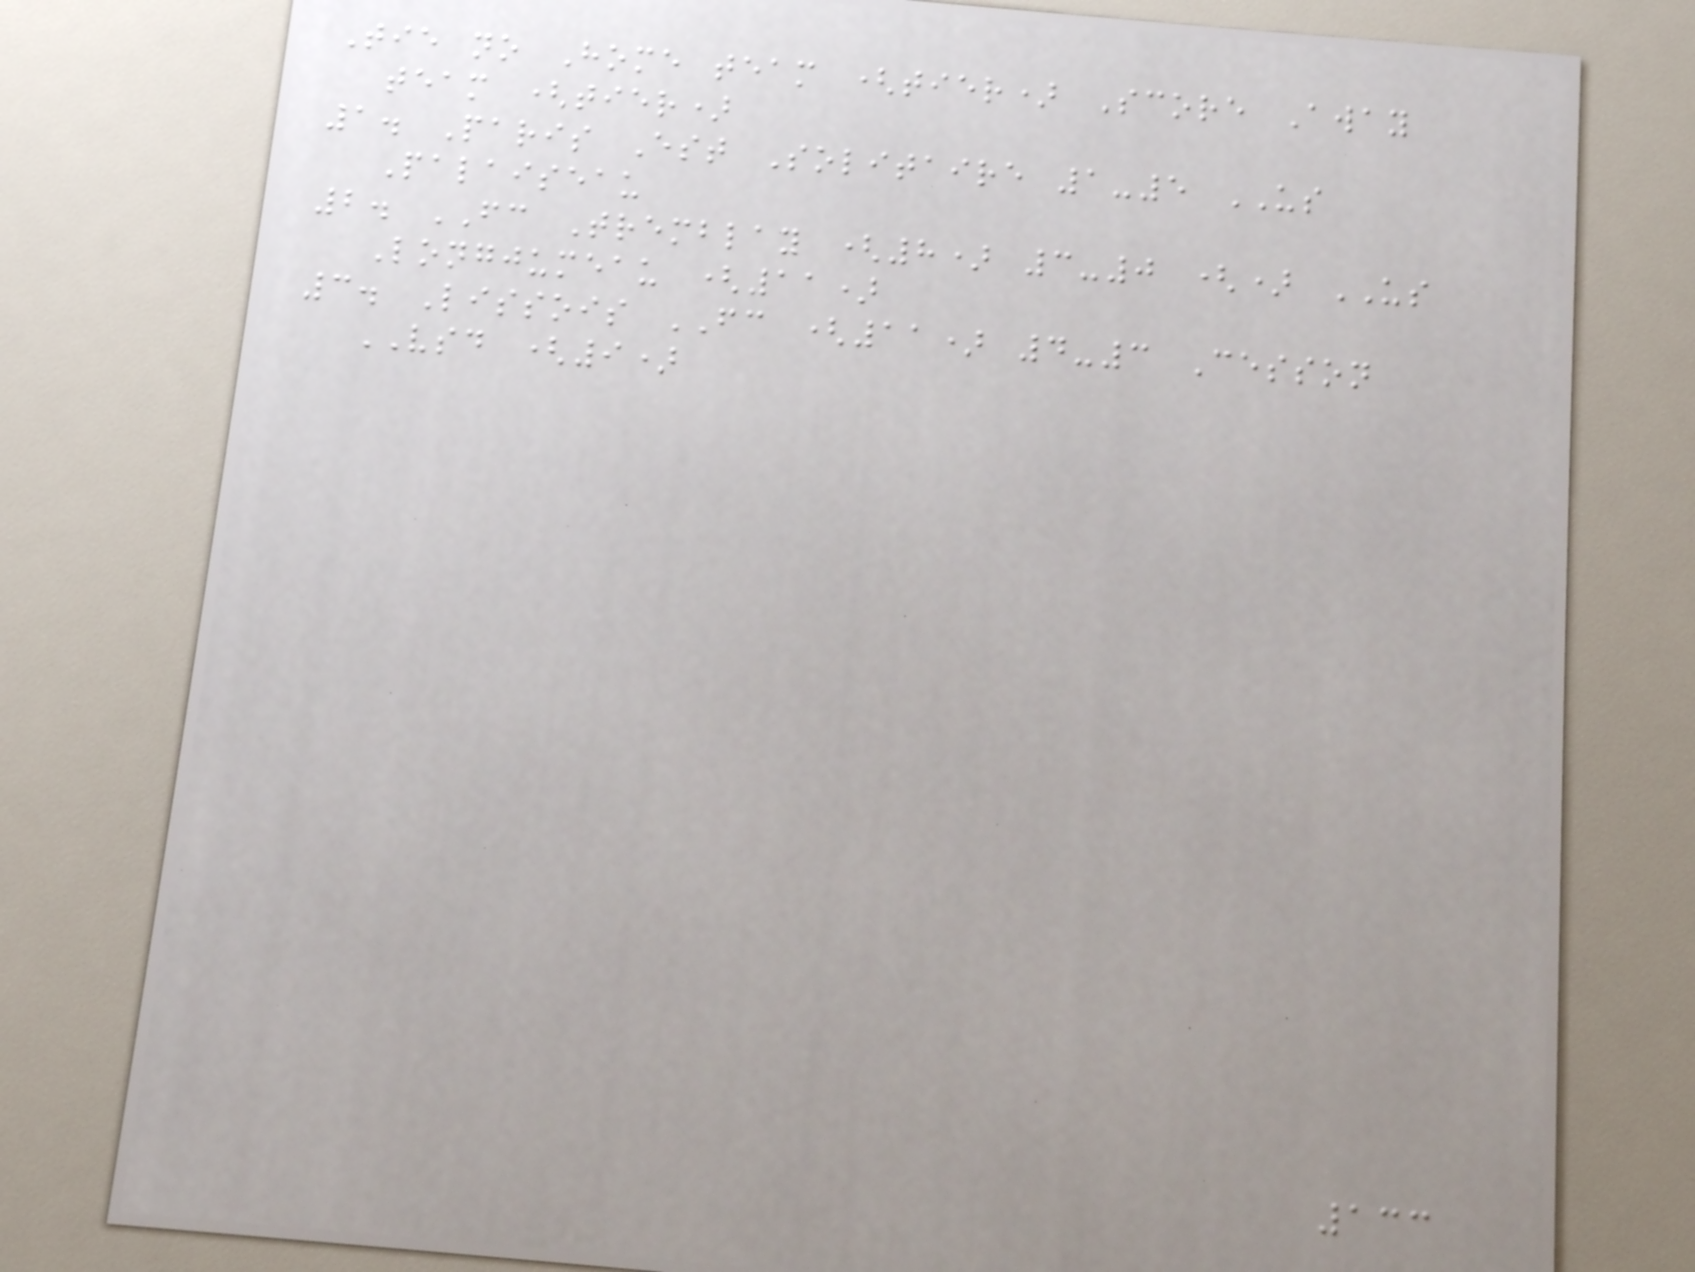Tie no Home team (tier) Score Away
team (tier)
1. Paris Est Solitaire 1-5 US
Palaiseau
2. FC Tremblay (8) 3-0 () US
Longjumeau (11)
3. Lissois FC (11) 4-3 Cesson
VSD (9)
133
